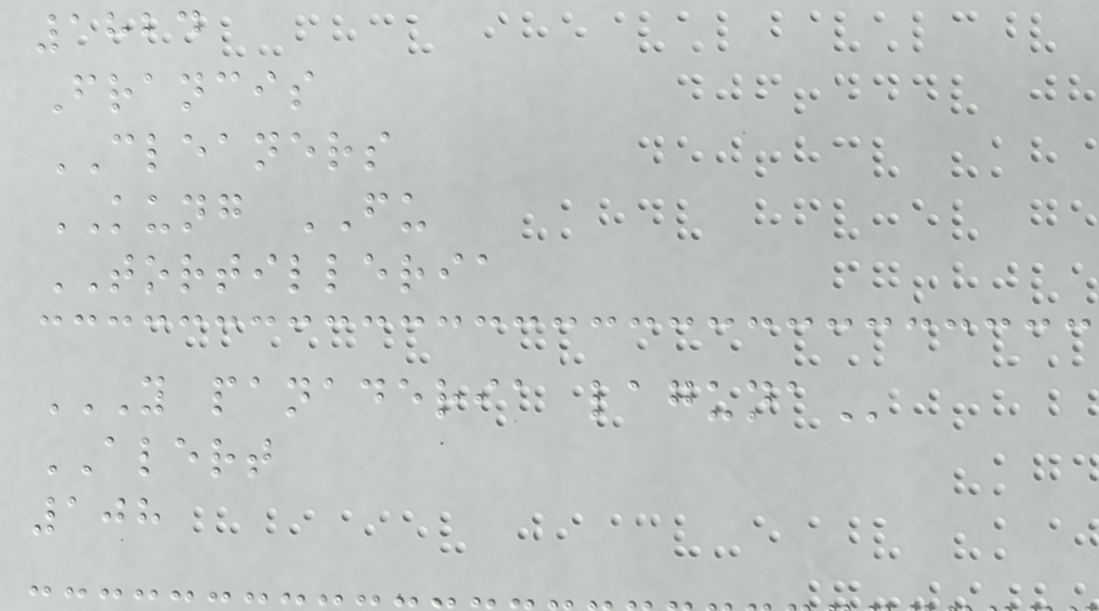1824
Francis
CLEANERS
KUNG FU
TORTILLERIA
Y PANADERIA LAGUNA
ALERT
108
